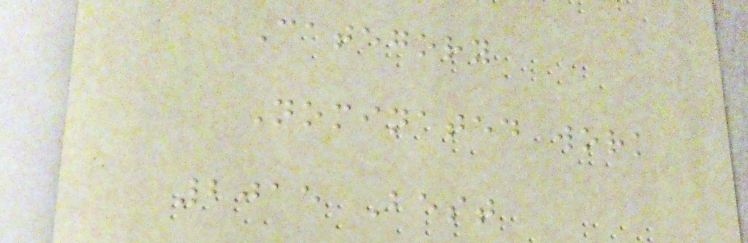Category
Nominated work
2015 Best
